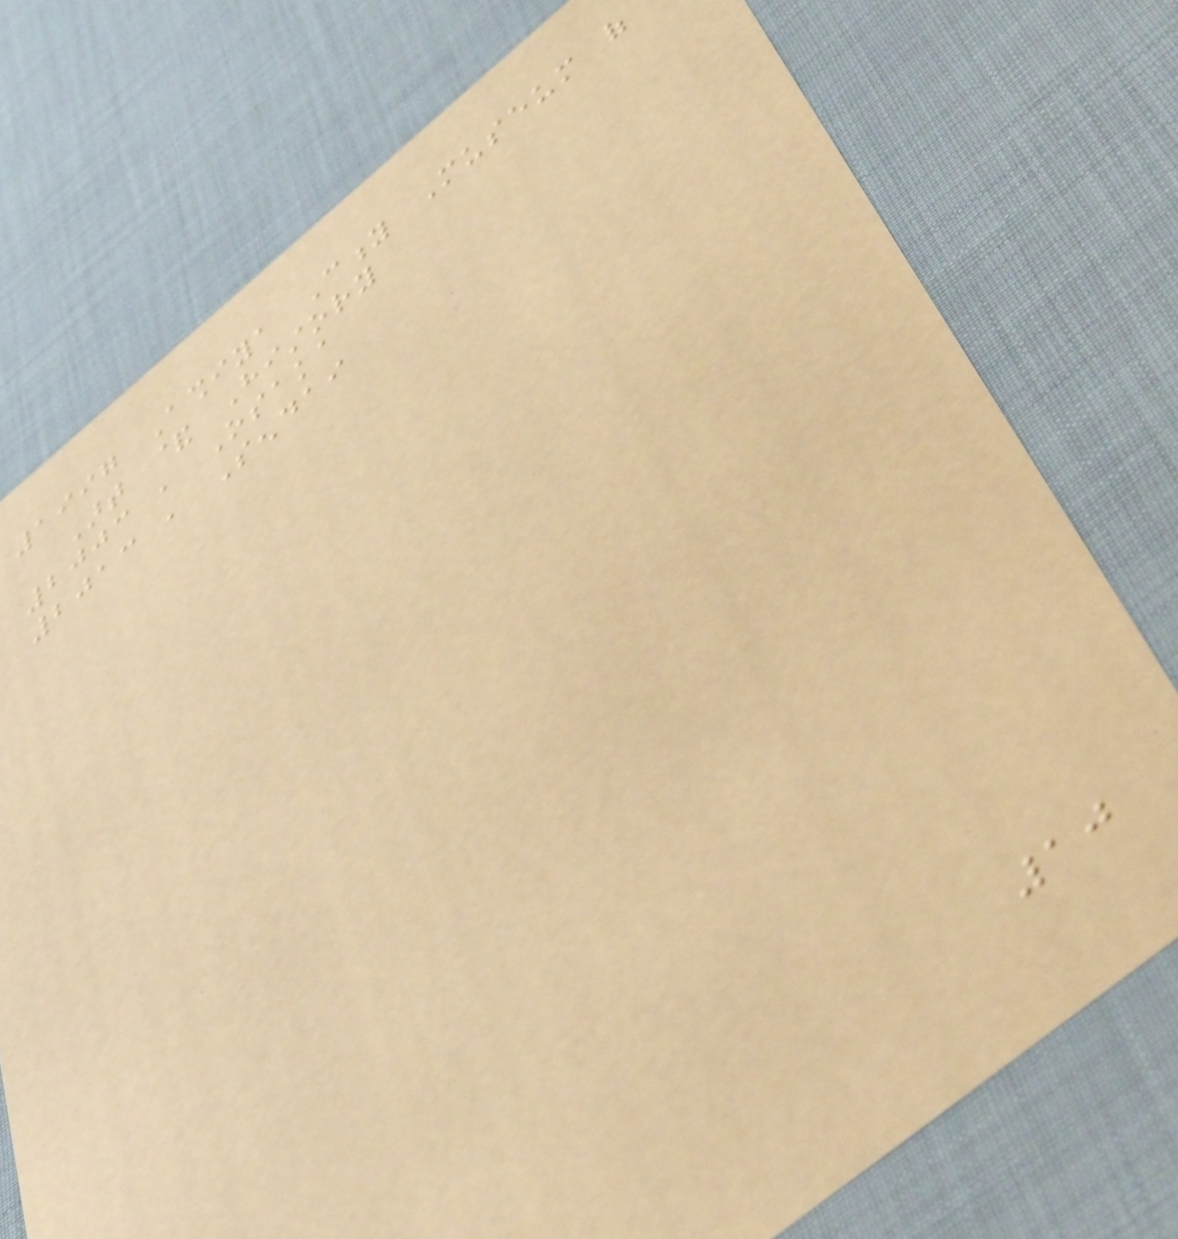1997 Ashiya City Museum of
Art & History
2003 , Osaka
2013 , Sendai
10
